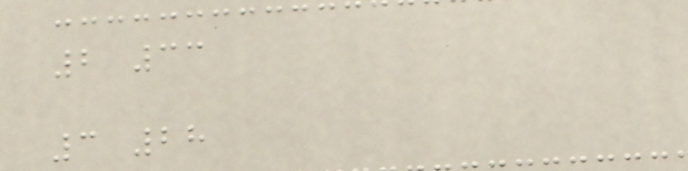2 33
3 28
